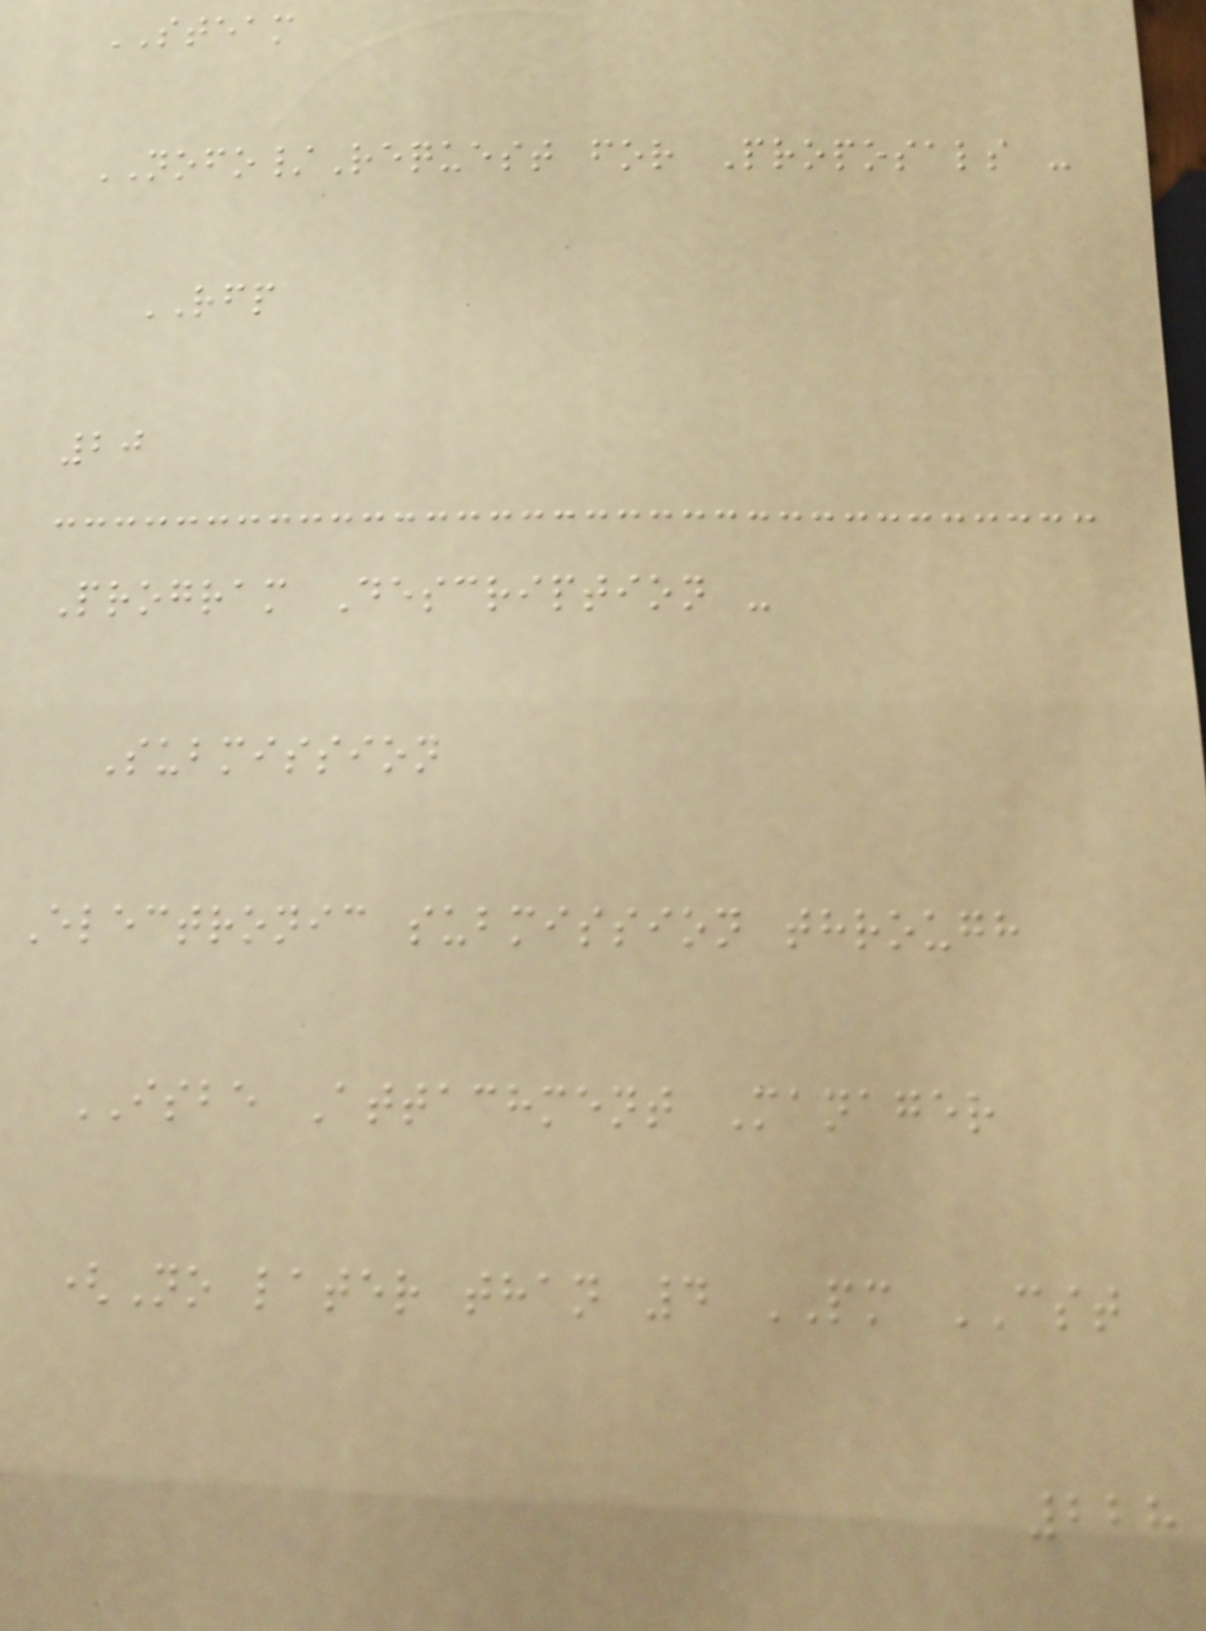STEAM
NOFO/Request for Proposals -
RFP
20
Program Description -
Submission
Electronic submission through
ISBE Attachment Manager
(No later than 4 PM CST
228
